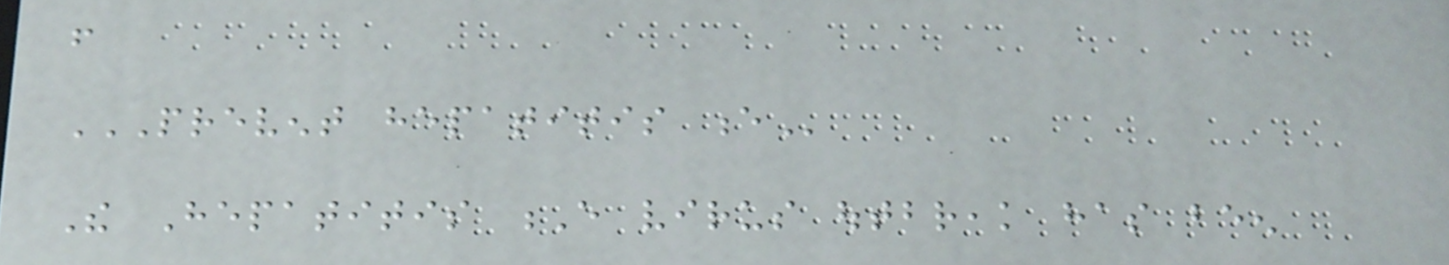!
PREVENT HEPATITIS E
The Hepatitis E virus outbreak has been
